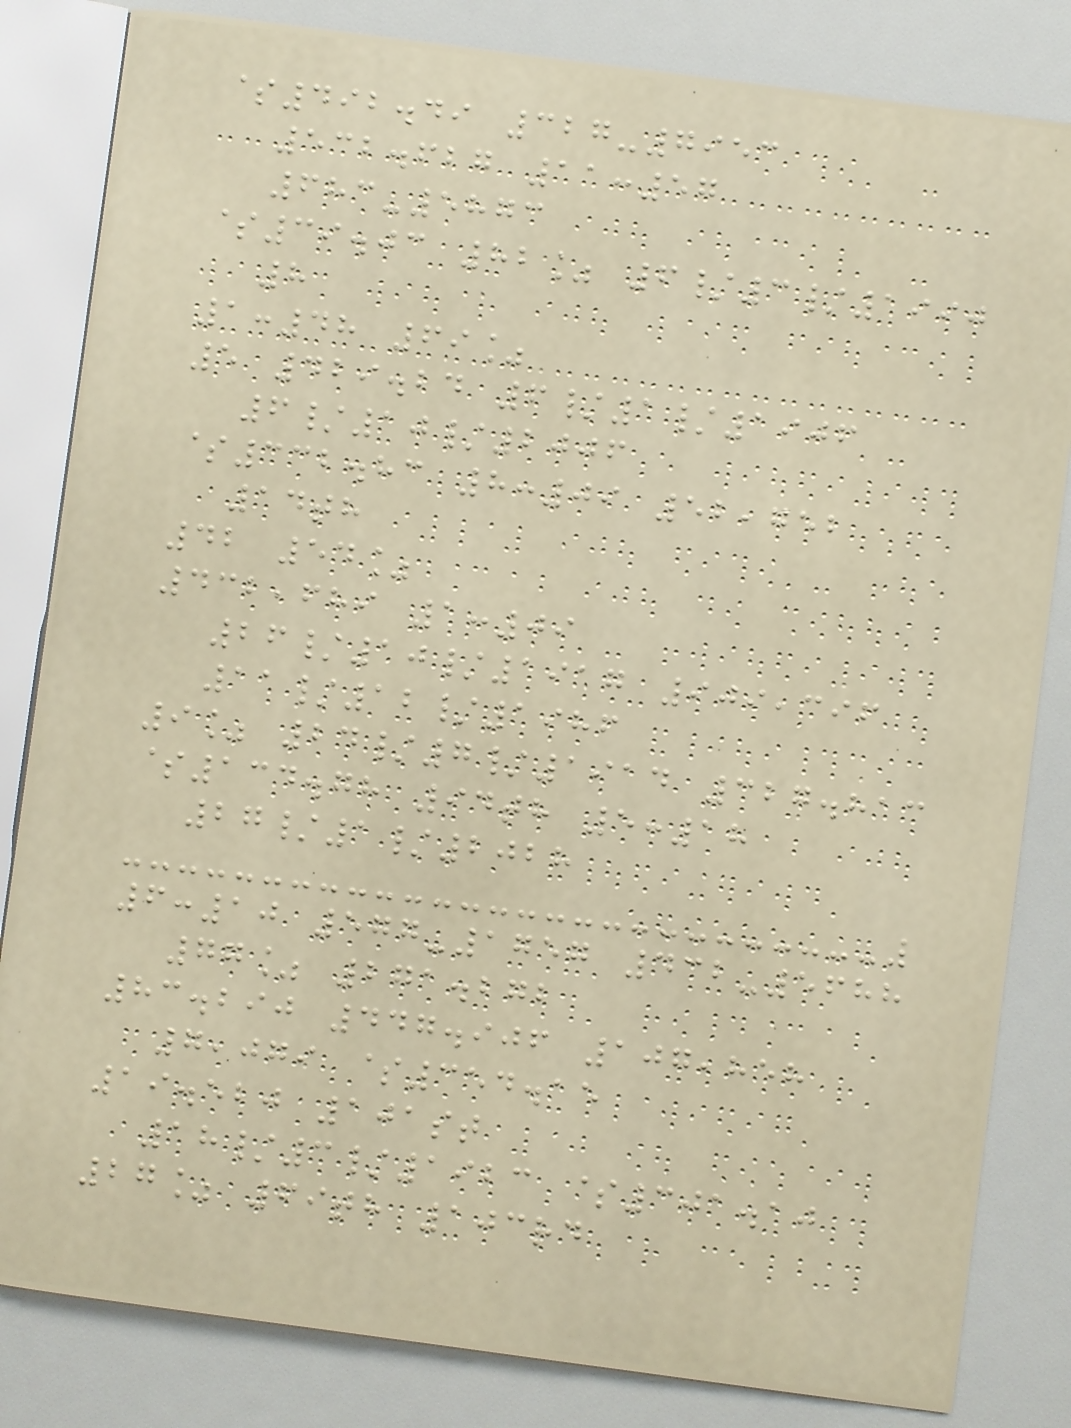$492.49 327-7953
532.627 11:57
683-5873
$39.03 82% 6/3/1990
8
1:48 69%
5 429.24 6/1/1906
6/10/2006
$332.83 8:09 52,752
14th
42 54%
432,689 1:09
26/10/1917 909,396
11/12/1986
9% 24/7/1914 327.813
$134.78 94th 5:18
27/1/2028
6:10 577-1757 432-5688
77% 271.272
83.290 447.906 107,858
7,079 $354.15
19.520 101st
18/3/1923 $301.10
27% 69th 103rd
